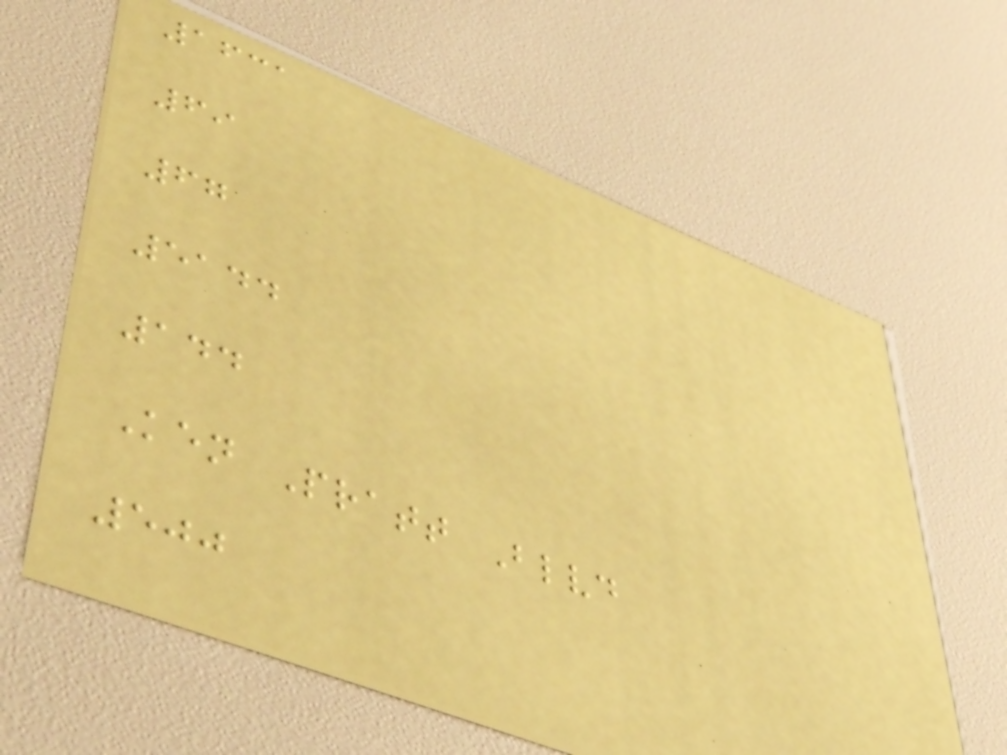1631
69
67
5144
144
Ken Pratt Blvd
500
